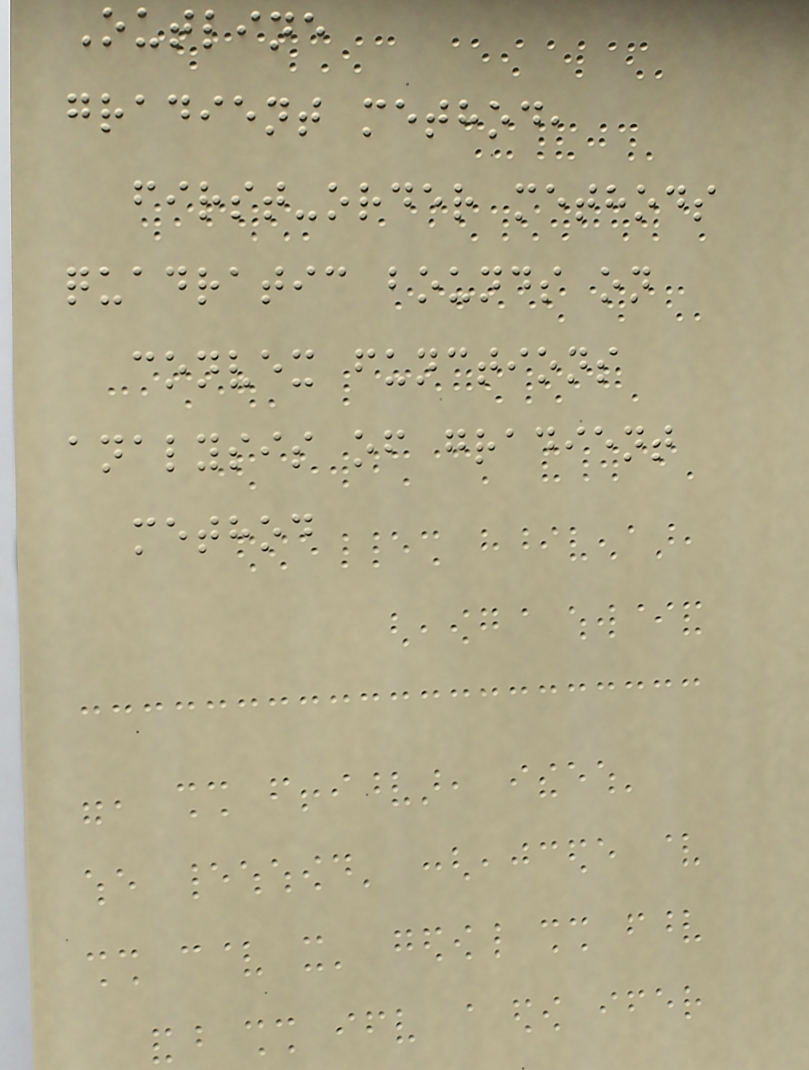Outline
gradient method,
first-order methods
quadratic bounds on
convex functions
analysis of gradient
method
